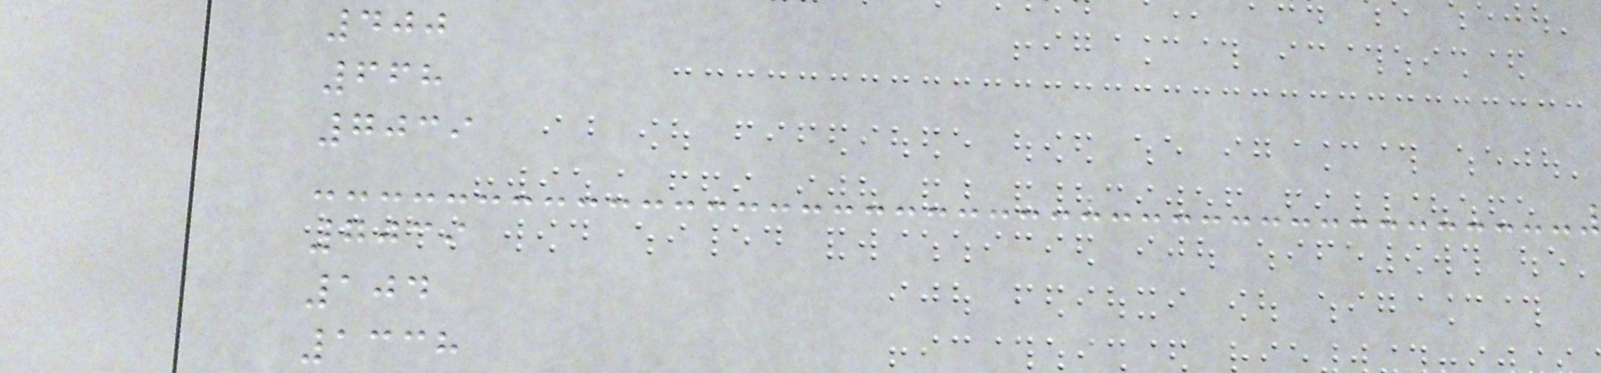400
668
7039
7039
104
1338
